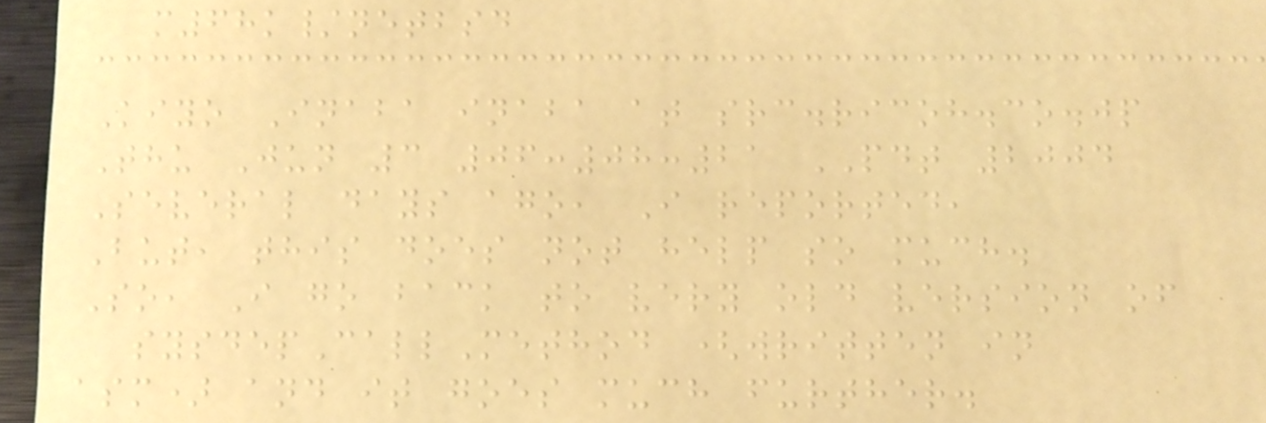m68k/netbsd
Kiyo Inaba inaba at src.ricoh.co.jp
Thu Jun 3 06:08:21 PDT 2004
Several days ago, I reported,
But, this does not help so much.
So, I go back to very old version of
sysdepCallMethod (written in
asm) and it goes much further.
